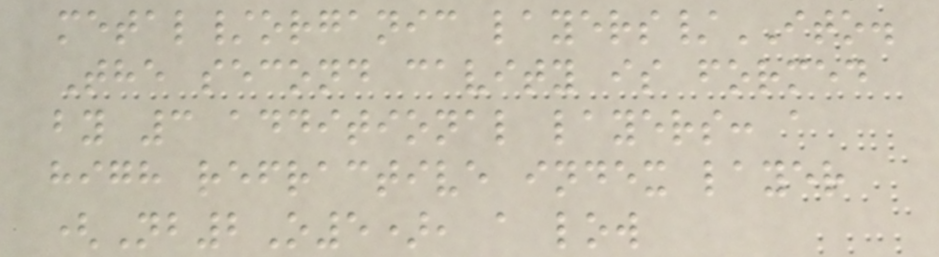metal/organic layers/ITO.
The second cavity is formed
by 3 additional layers: a
high refractive index layer
(Nb2O5), a low
